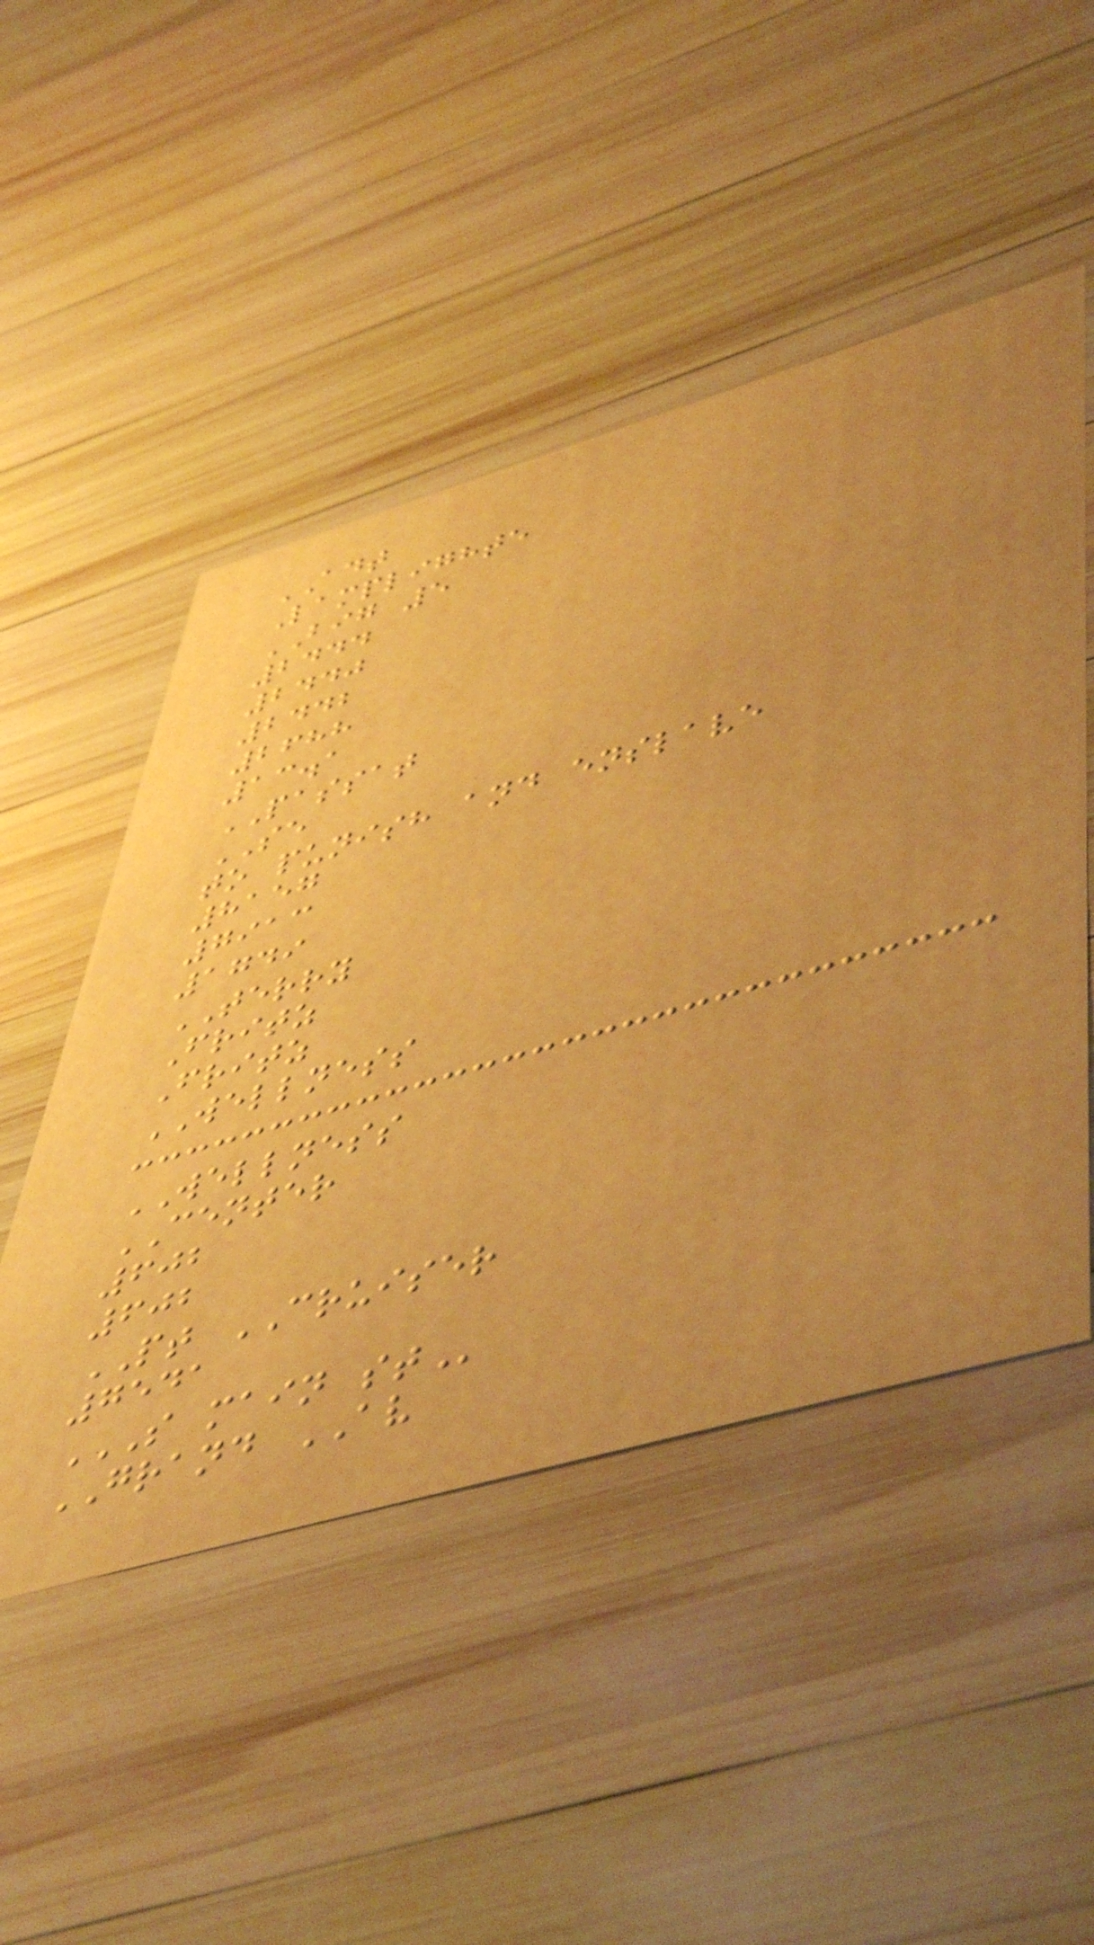ADT
Lamplighte
BIG 5
2444
2440
2442
2688
13.1
PASSAT
SE
to punish and enslave
8157
7913
1749
TERRY
Fritz
Fritz
WELLNESS
WELLNESS
CENTER
602
602
PT CRUISER
7541
S MAIN ST
GRAND AV
